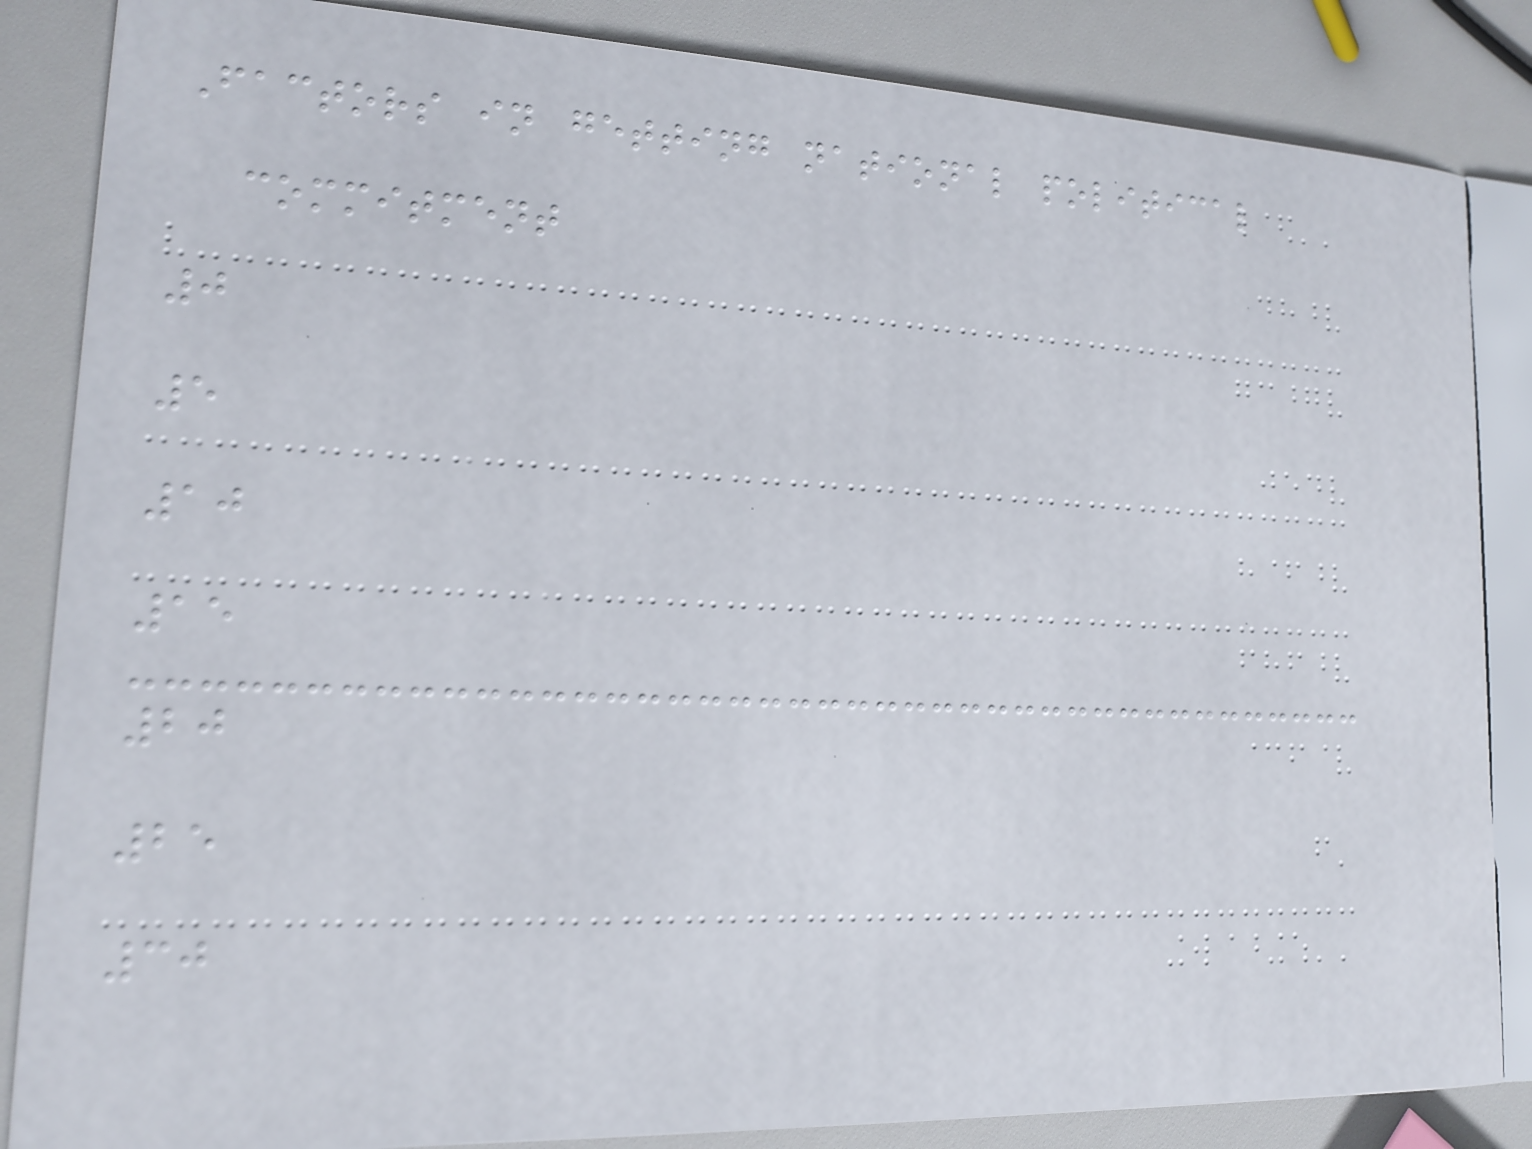Factors in getting national political
commitment
0
5
10
15
20
25
30
